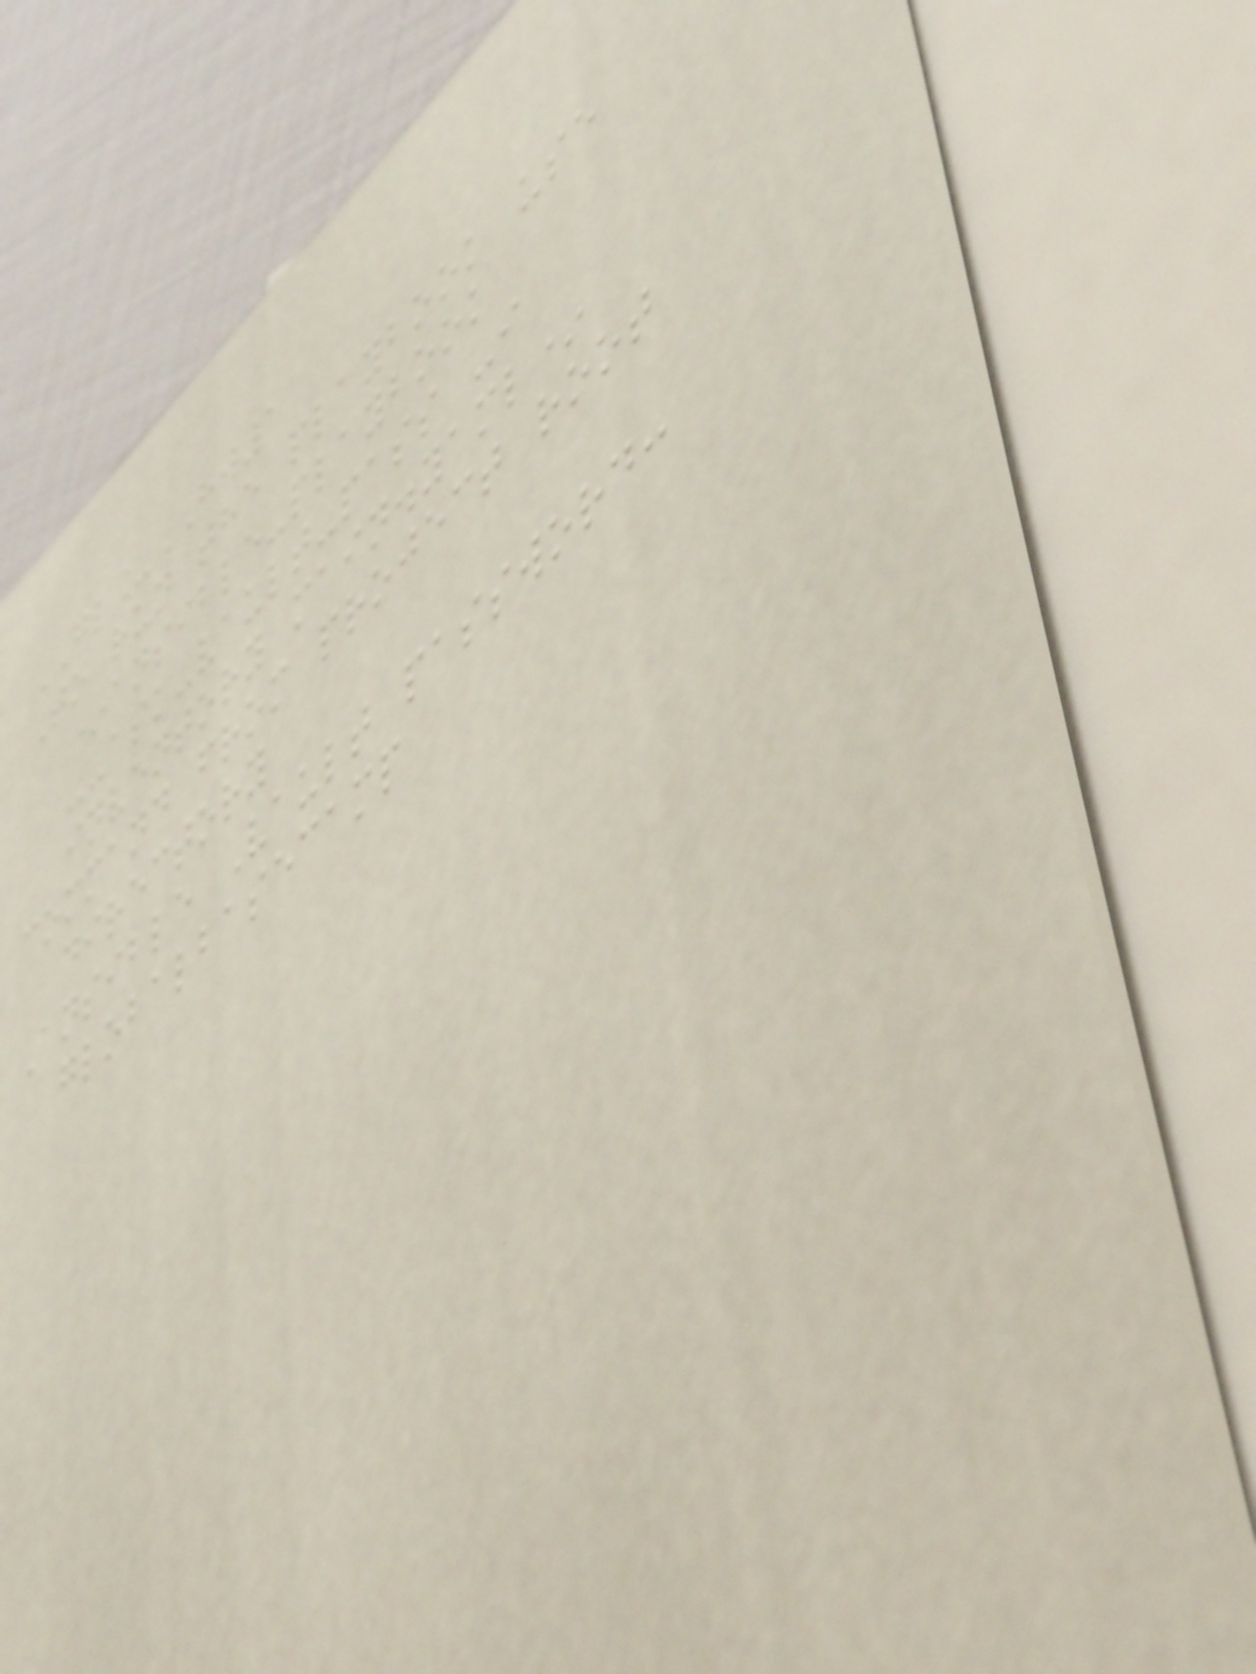GL_HW1
To run the playbook use
*ansible-playbook
--ask-vault-pass -i
inventory main.yaml*
command from project root
directory
Ansible Vault password:
globalbasecamp
